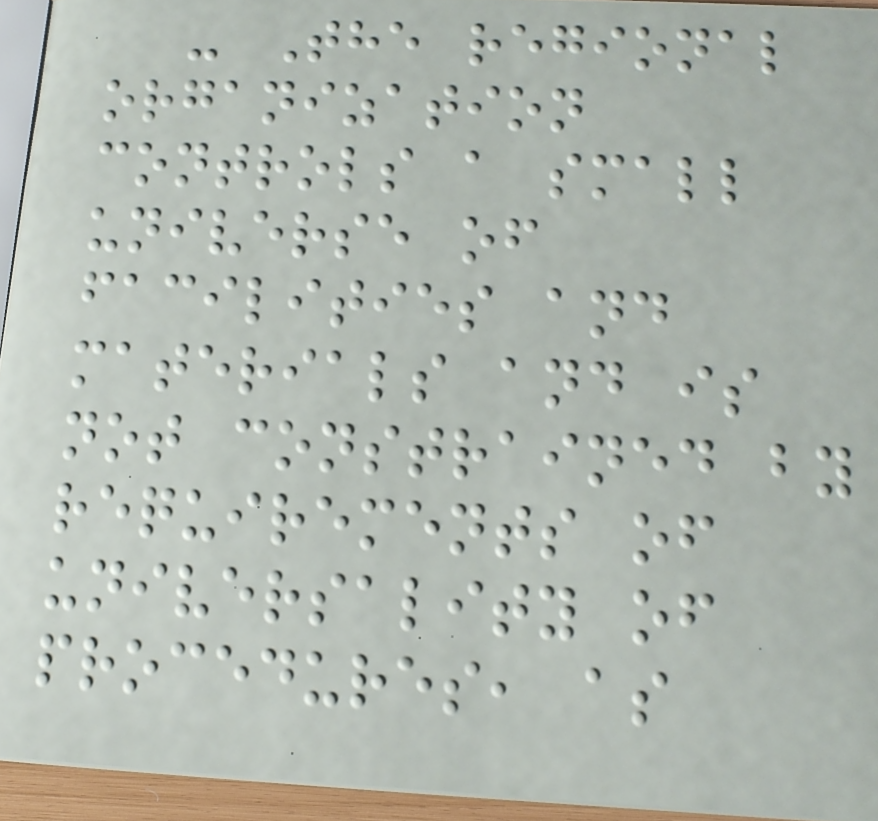- The regional
organization
controls a small
universe of
facilities and
materials and is
not constrained by
requirements of
universality of
procedures, as
